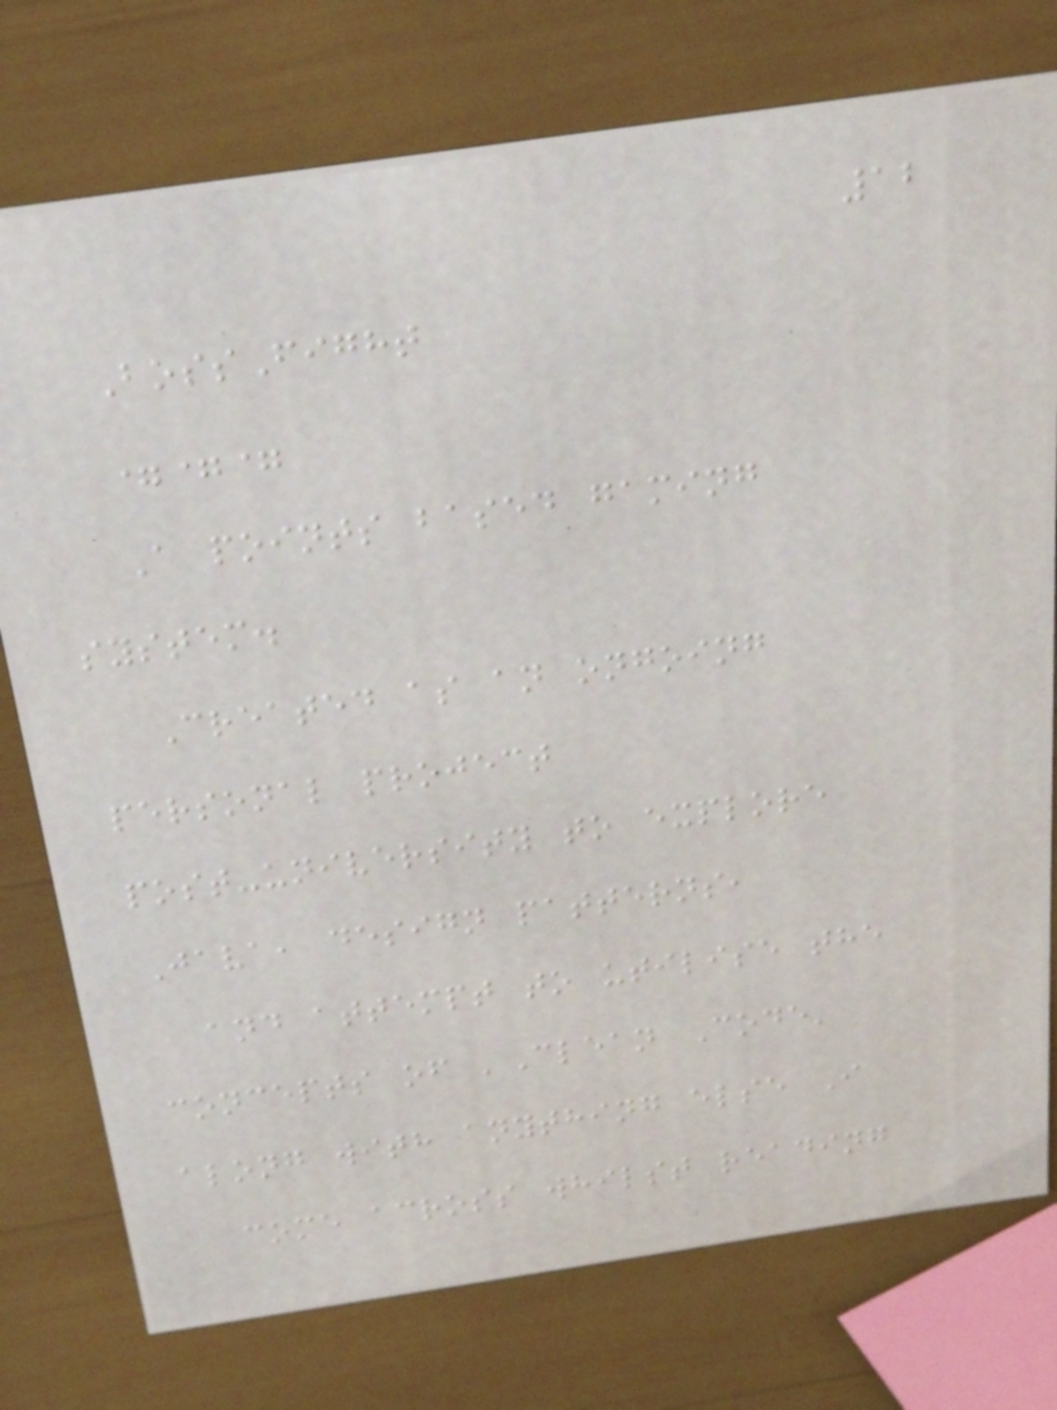12
BossFight
===
A points based gaming
system.
Created as an ongoing
personal project
post-university to explore
Java, design patterns,
and attempt to utilise the
concepts of 'Clean Code'
along with anything else I
come across whilst reading
